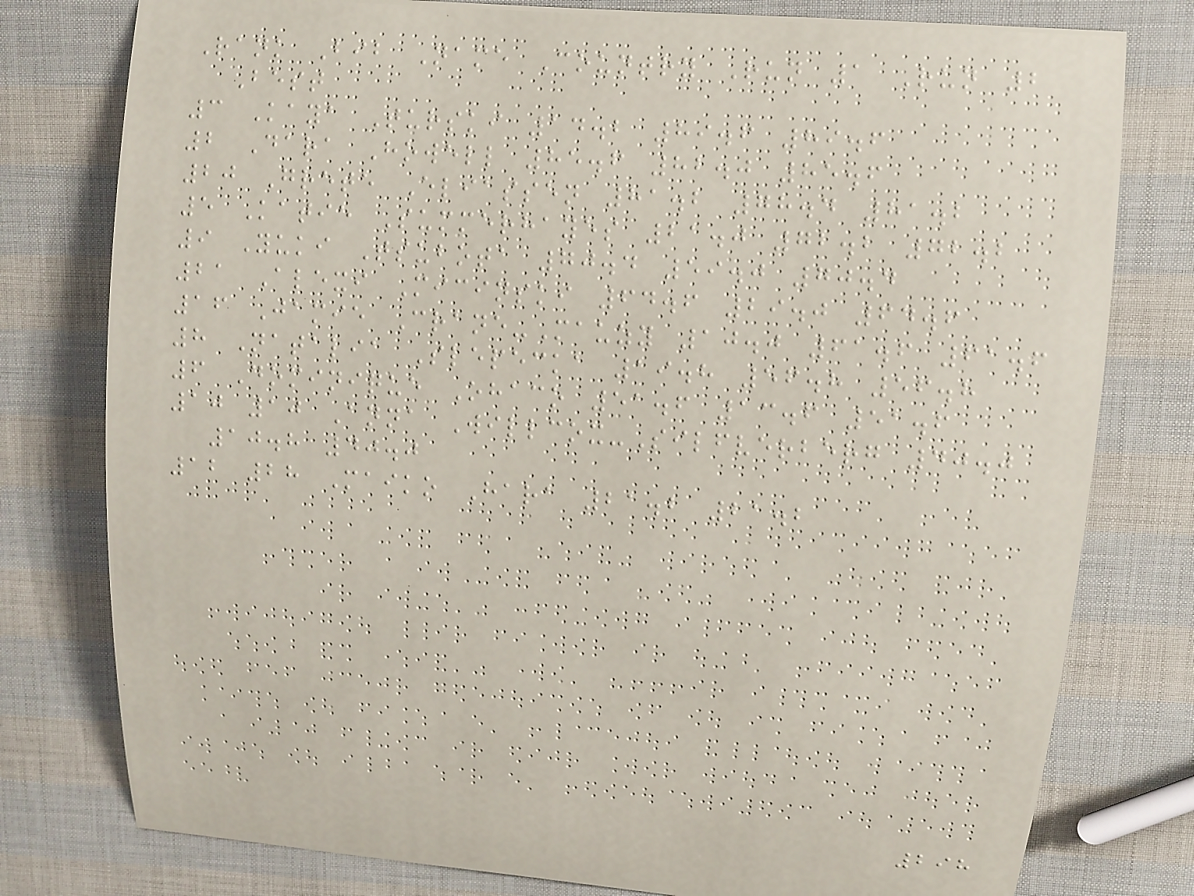Rank Bib Name Country Run 1 Run 2
Best
3 Kaya Turski 14.2 89.6 89.6
2 Dara Howell 85.6 82.0 85.6
20 Grete Eliassen 81.2 78.4 81.2
5 Katie Summerhayes 21.0 72.2 72.2
9 Yuki Tsubota 70.4 59.0 70.4
21 Alexi Micinski 64.6 29.0 64.6
16 Jamie Crane-Mauzy 10.0 61.6 61.6
8 Natalia Slepecka 19.8 56.8 56.8
6 Dominique Ohaco 51.6 13.6 51.6
10 10 Anna Willcox-Silfverberg 40.0
10.8 40.0
12 28 Maiko Hara 21.2 21.2
298
